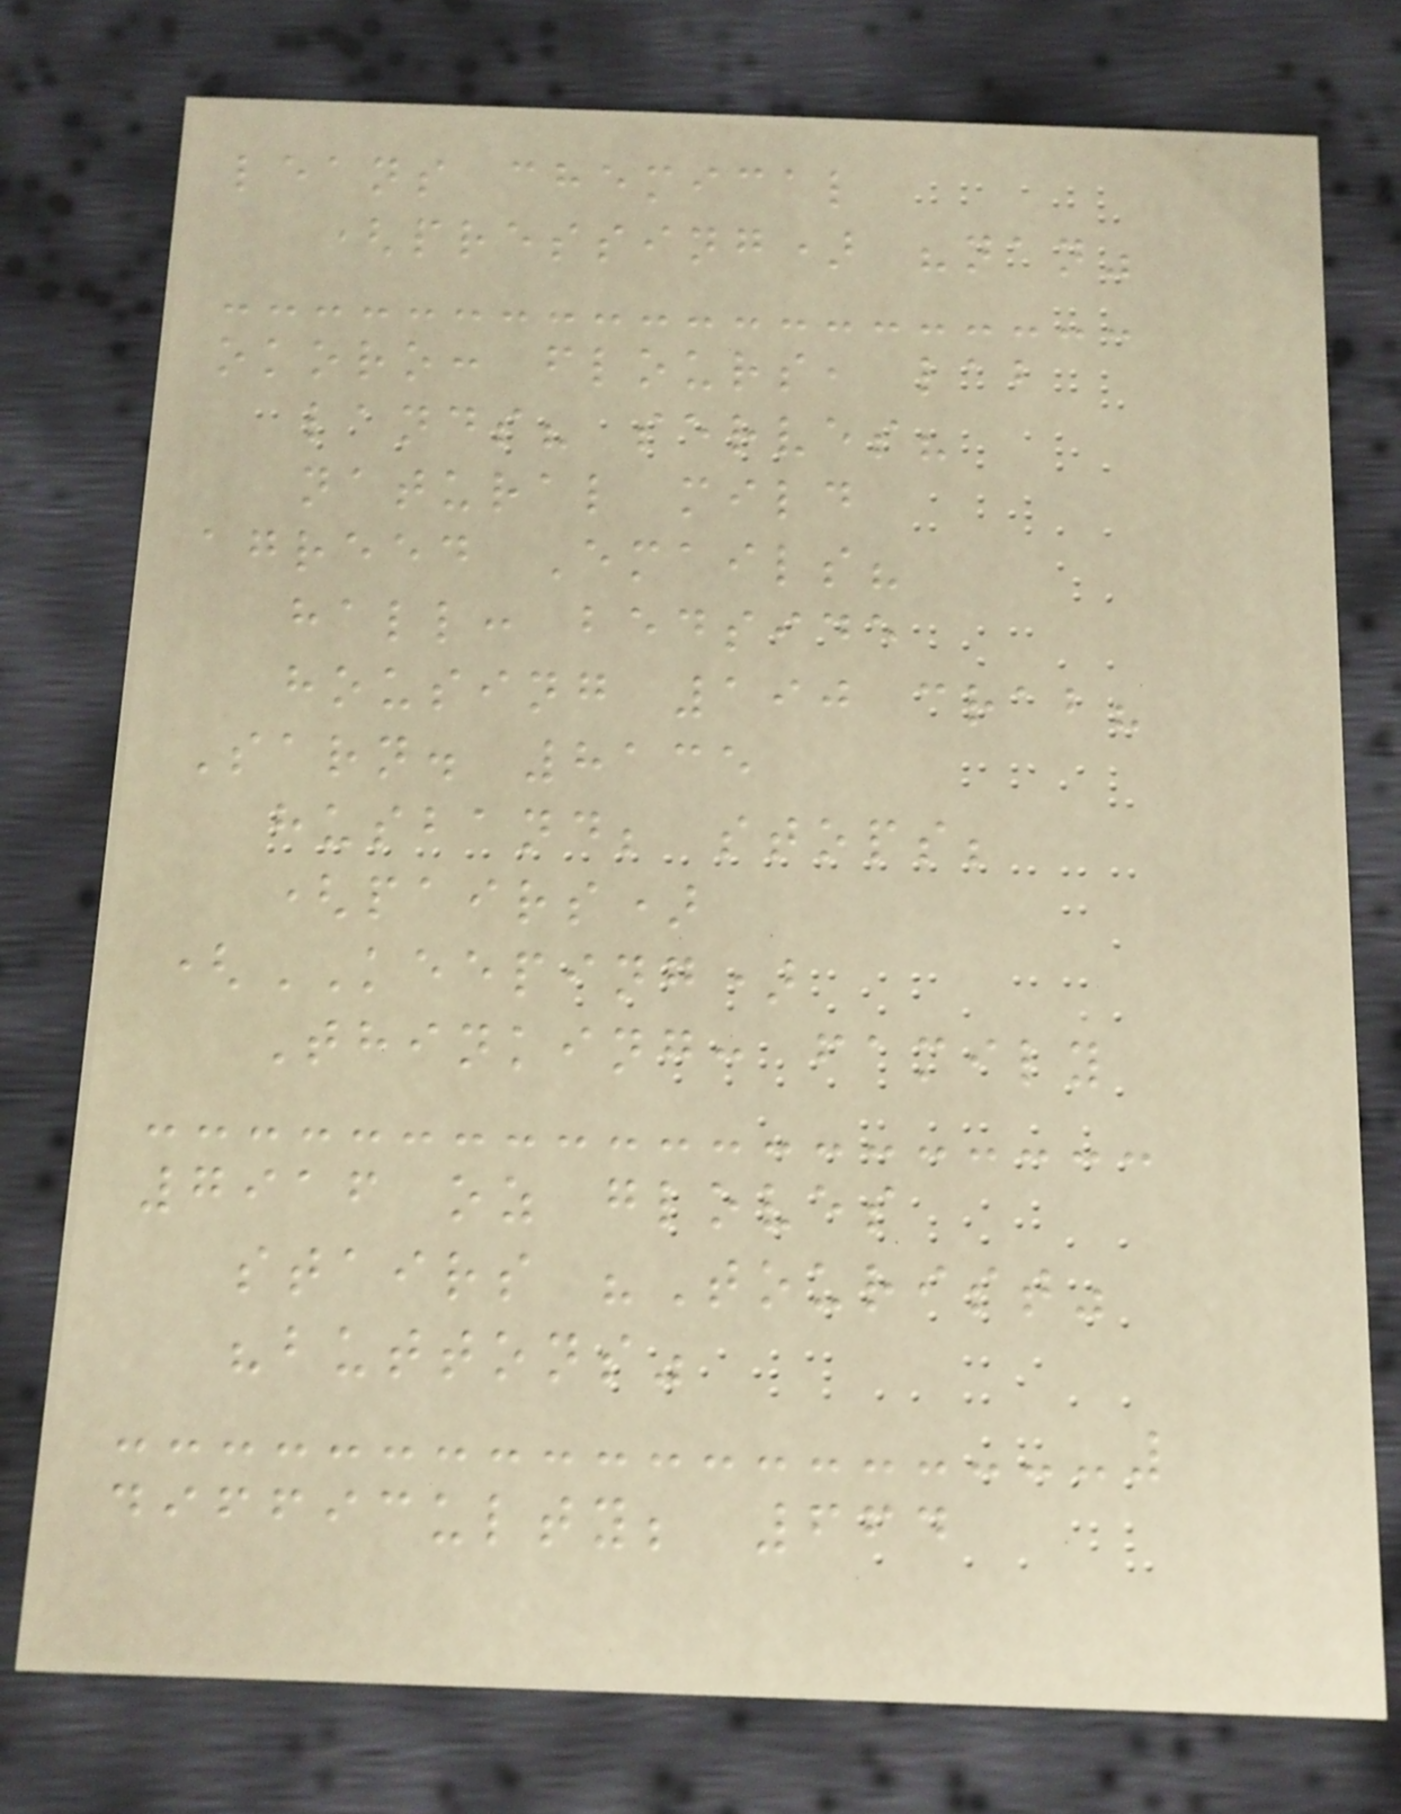leans chemical
(pressing) "nan"
okoro: flours, lab
lands? serves?
natural mild
agreed Emails?
hall: bedside
housing 190 crab?
Sarn. 8135
husband; stops;
(pairs)
(KEEPING)
Thinking: family
7916 oz gloves
stairs "Tourist"
"buttons"
difficulty; 664
